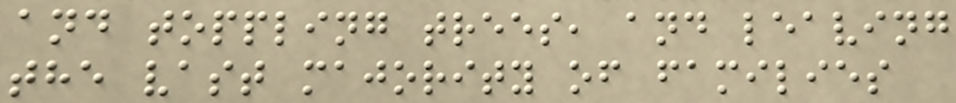and toppling trees, and leaving
the vast majority of families
